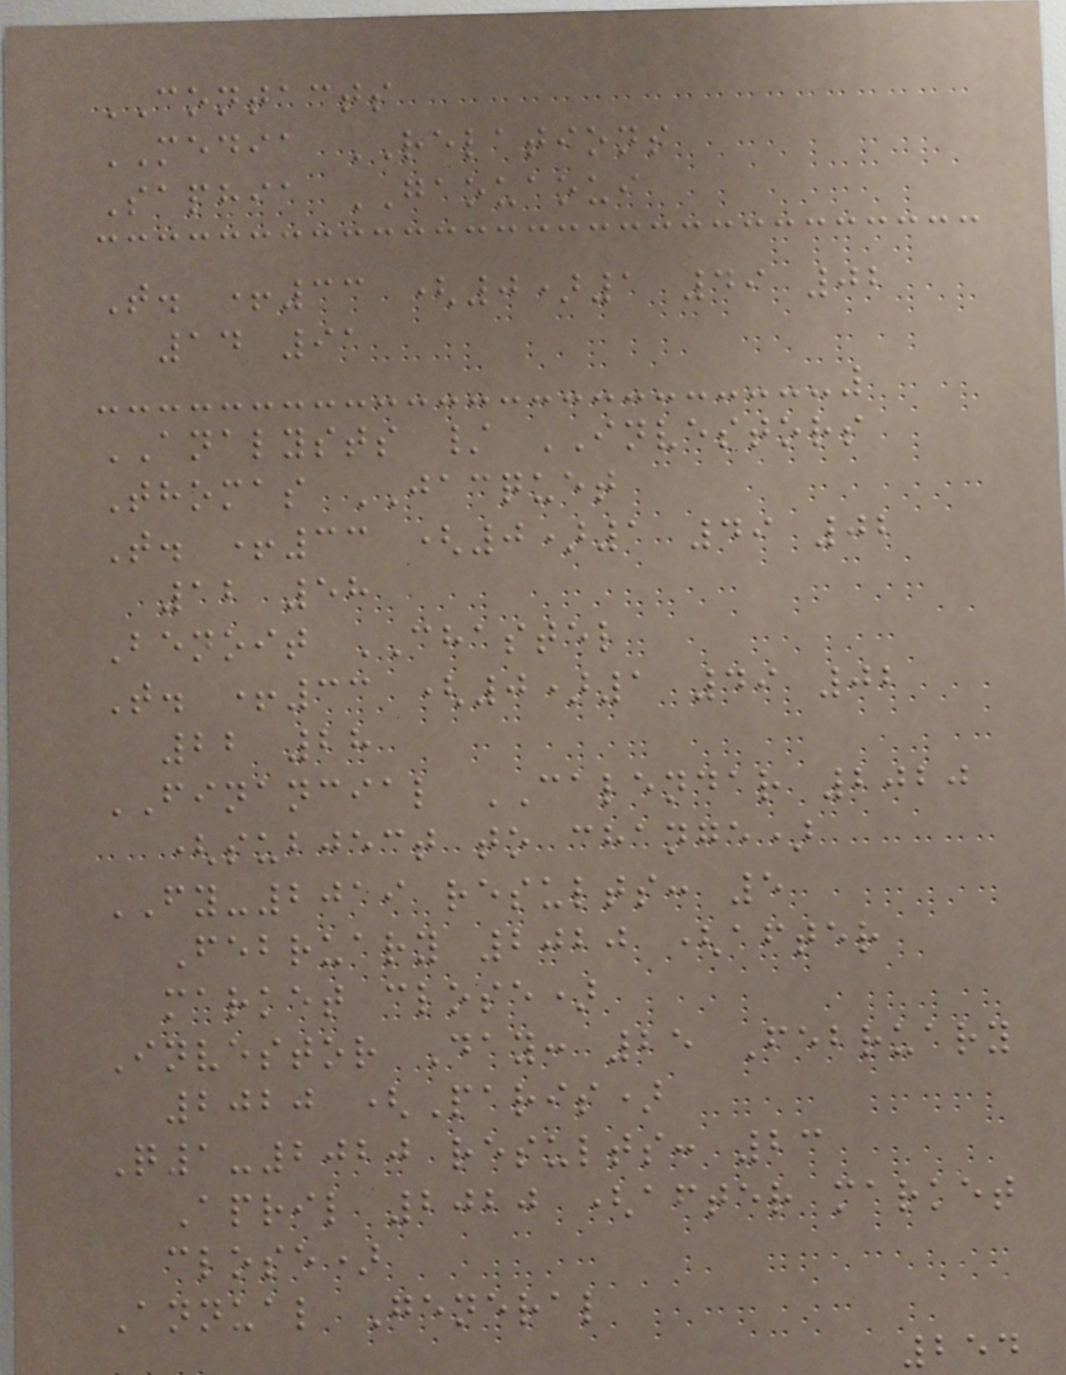CONTACTS
MEDIA RELATIONS
Saphia GAOUAOUI
T. +33 (0)1 49 02
14 91
ANALYSTS / INVESTORS
Thomas JACQUET
T. +33 (0)1 49 02
12 58
Benoit CHASTEL
T. +33 (0)1 49 02
22 28
FINANCIAL CALENDAR 2020
(subject to change)
FY-2019 results: 5
February 2020 (after
market close)
Investor Day: 25 February
2020 (Paris)
Q1-2020 results: 23
April 2020 (after market
close)
Annual General
254
